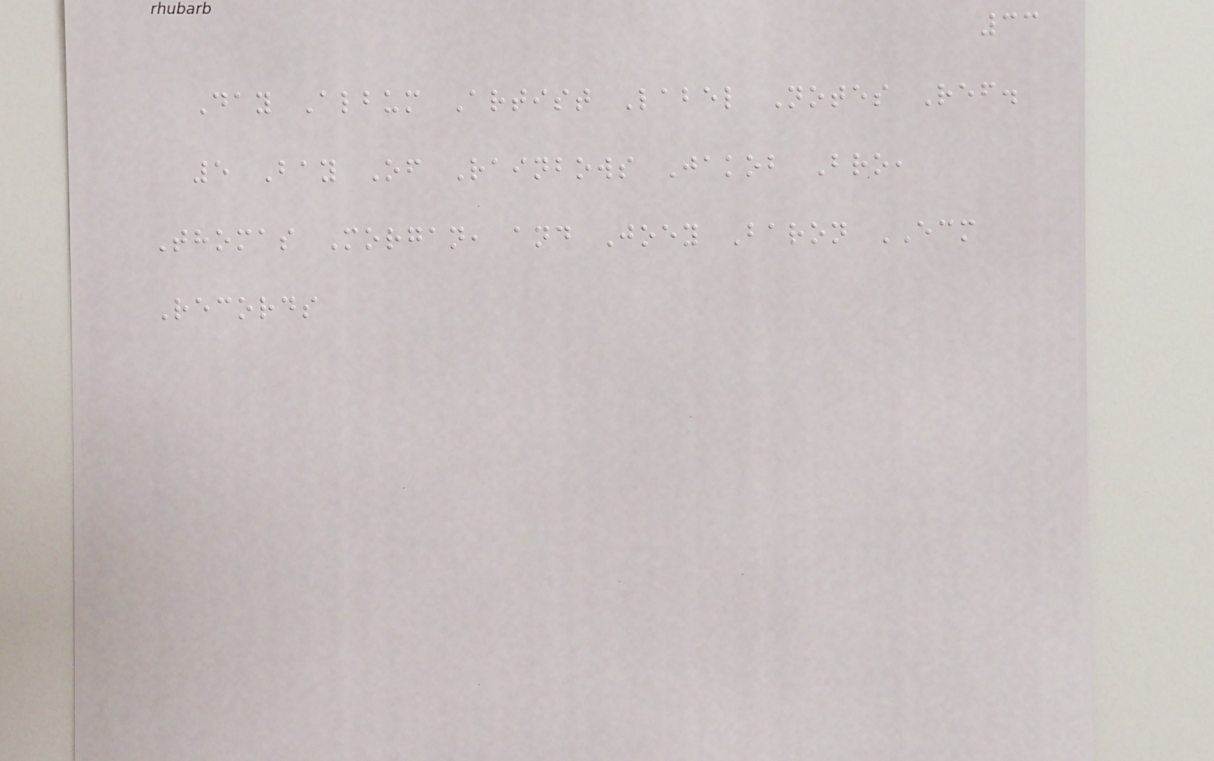33
Day Album Artist Label Notes Ref.
5 Bay Of Rainbows Jakob Bro,
Thomas Morgan, and Joey Baron ECM
Records
